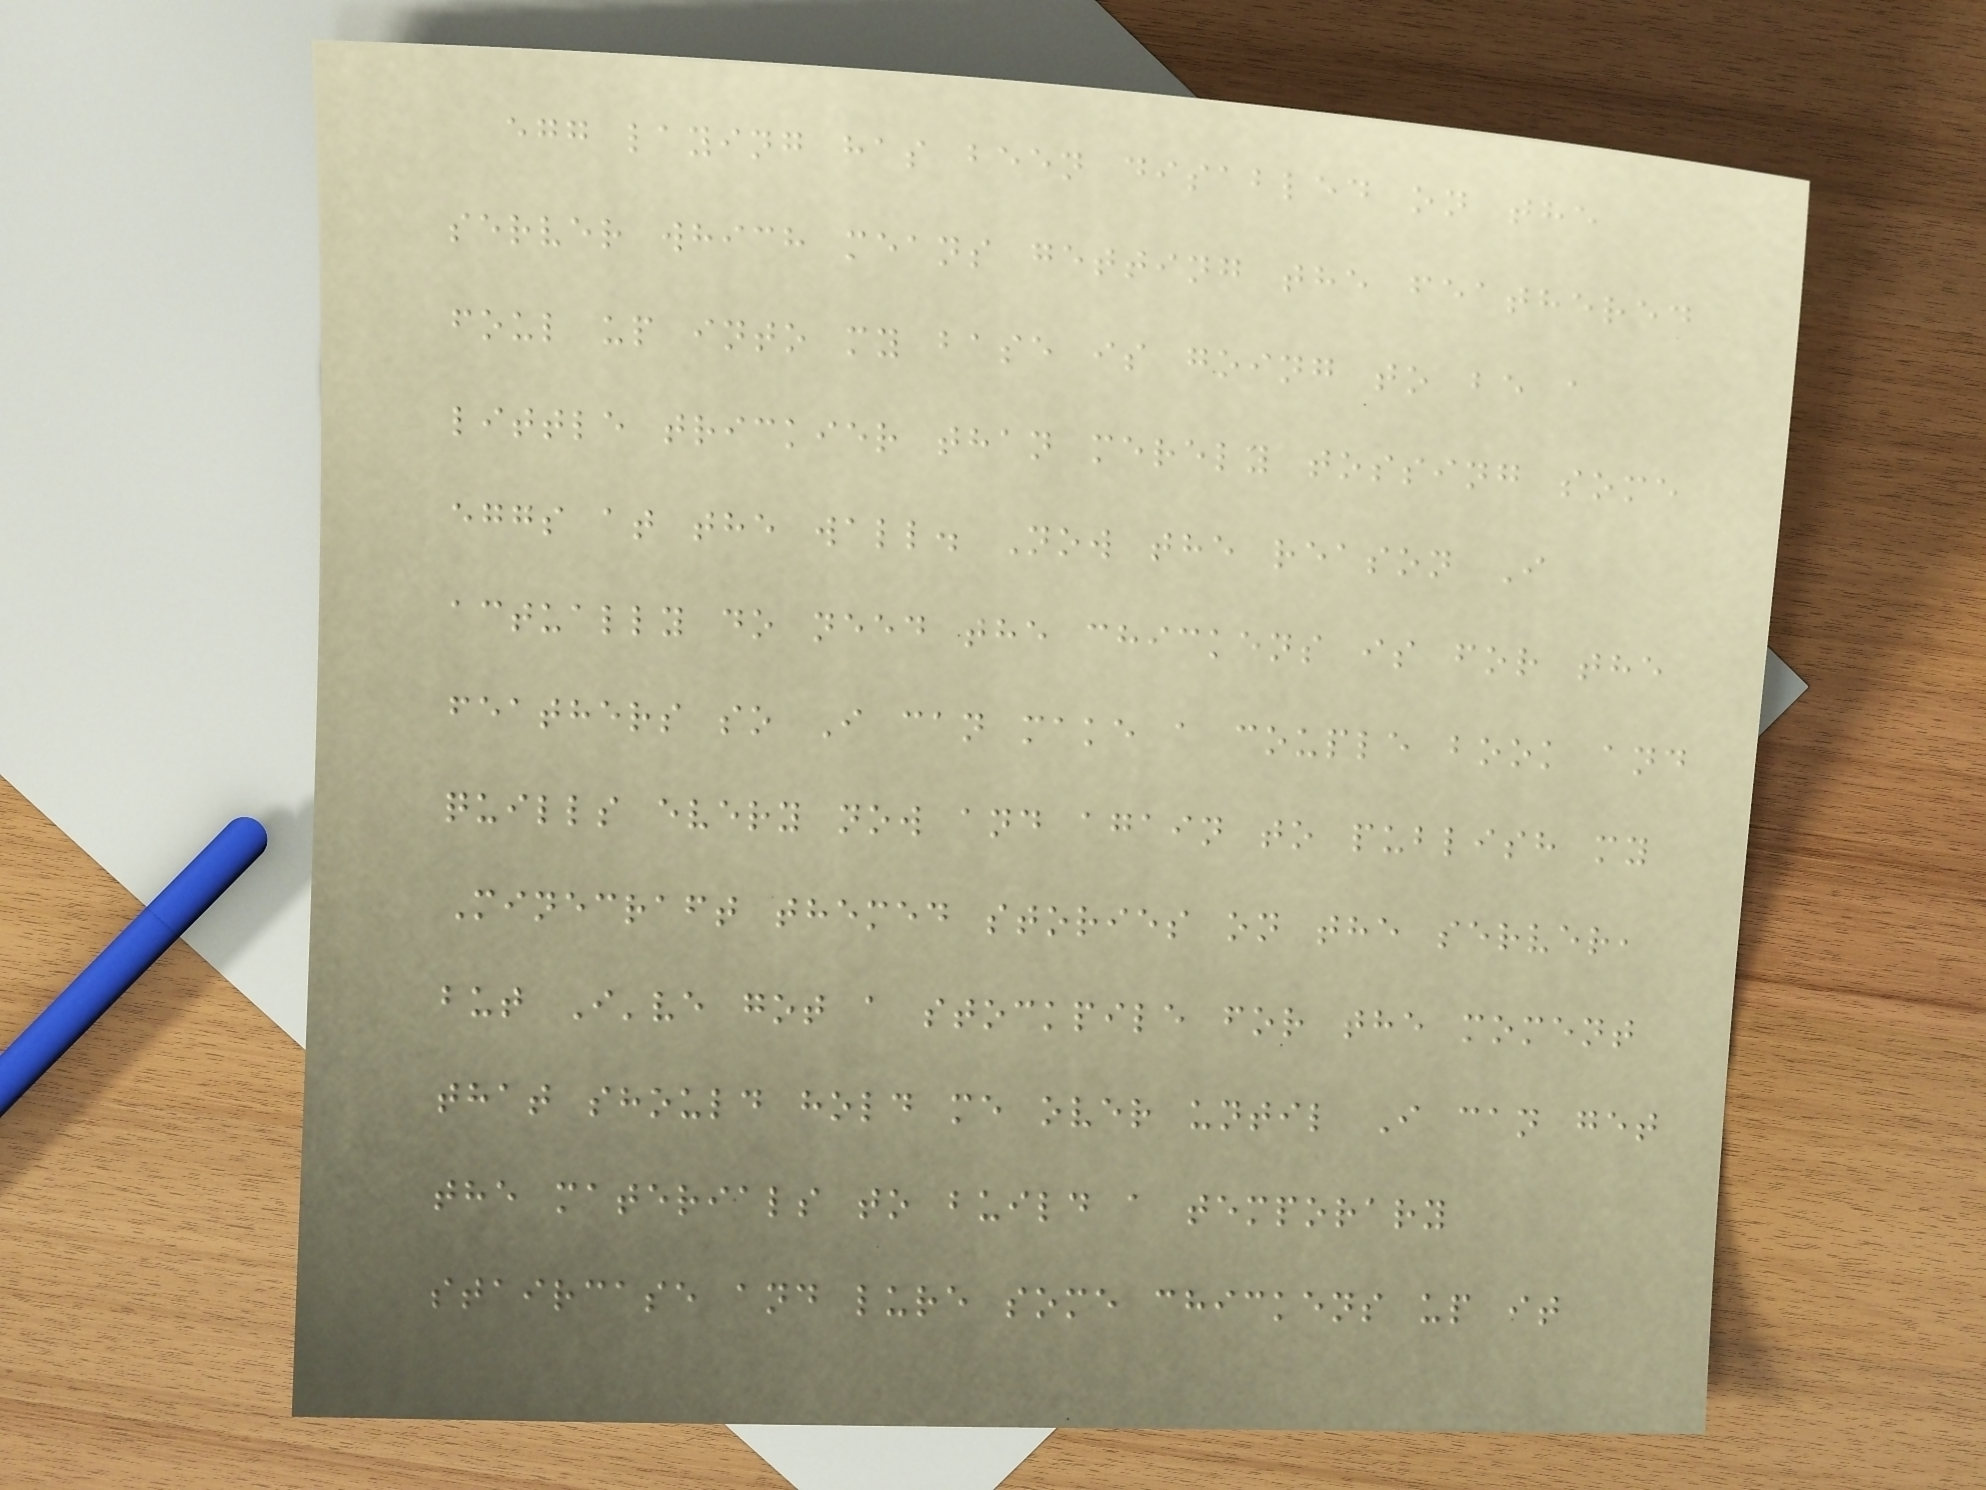egg laying has been disabled on the
server which means getting the feathered
foul up into my base is going to be a
little trickier than merely tossing some
eggs at the wall. Now the reason I
actually do need the chickens is for the
feathers so I can make a couple book and
quills every now and again to publish my
Minecraft themed stories on the server,
but I've got a stockpile for the moment
that should hold me over until I can get
the materials to build a temporary
staircase and lure some chickens up it
